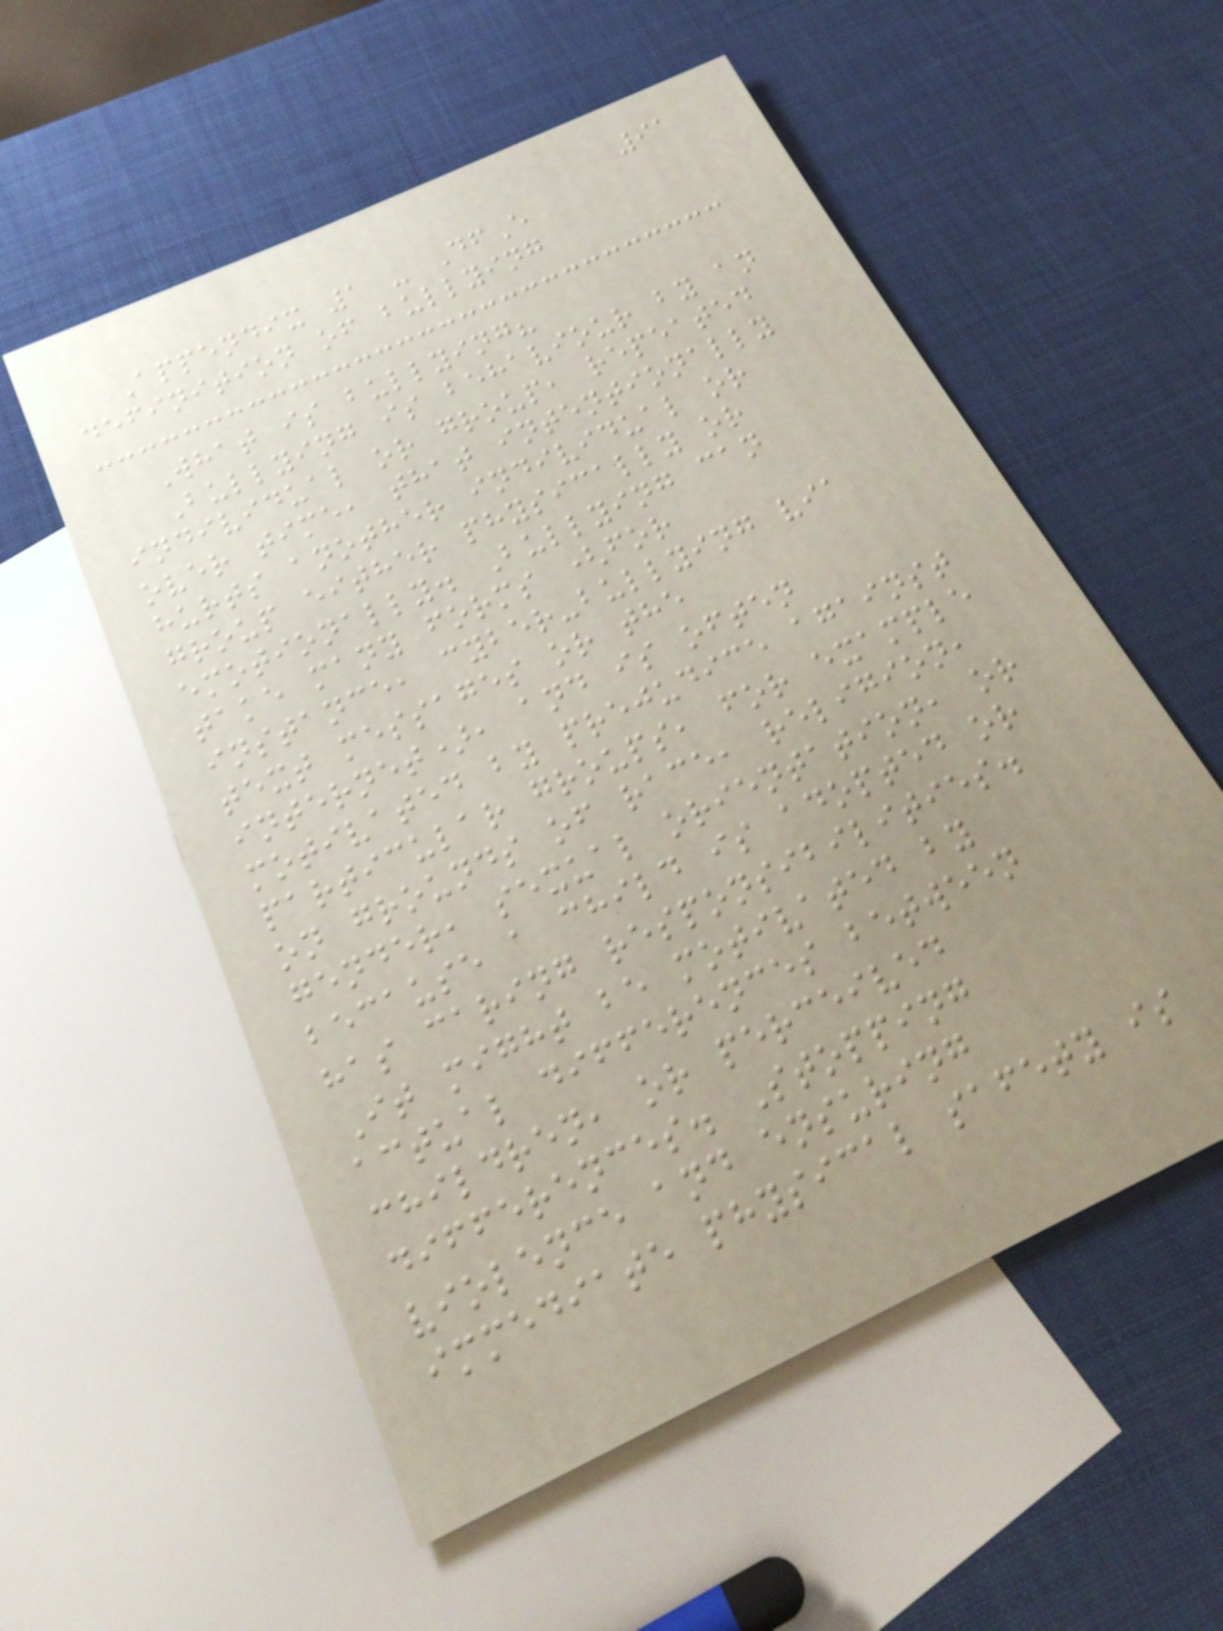91
Appendix 1 - DfE
definition of bullying
What is bullying?
Bullying is behaviour by an
individual or group, repeated
over time, that intentionally
hurts another individual or
group either physically or
emotionally. Bullying can
take many forms (for
instance, cyber-bullying via
text messages or the
internet), and is often
motivated by prejudice against
particular groups, for example
on grounds of race, religion,
gender, sexual orientation, or
because a child is adopted or
has caring responsibilities.
It might be motivated by
actual differences between
children, or perceived
differences. Stopping
violence and ensuring
immediate physical safety is
